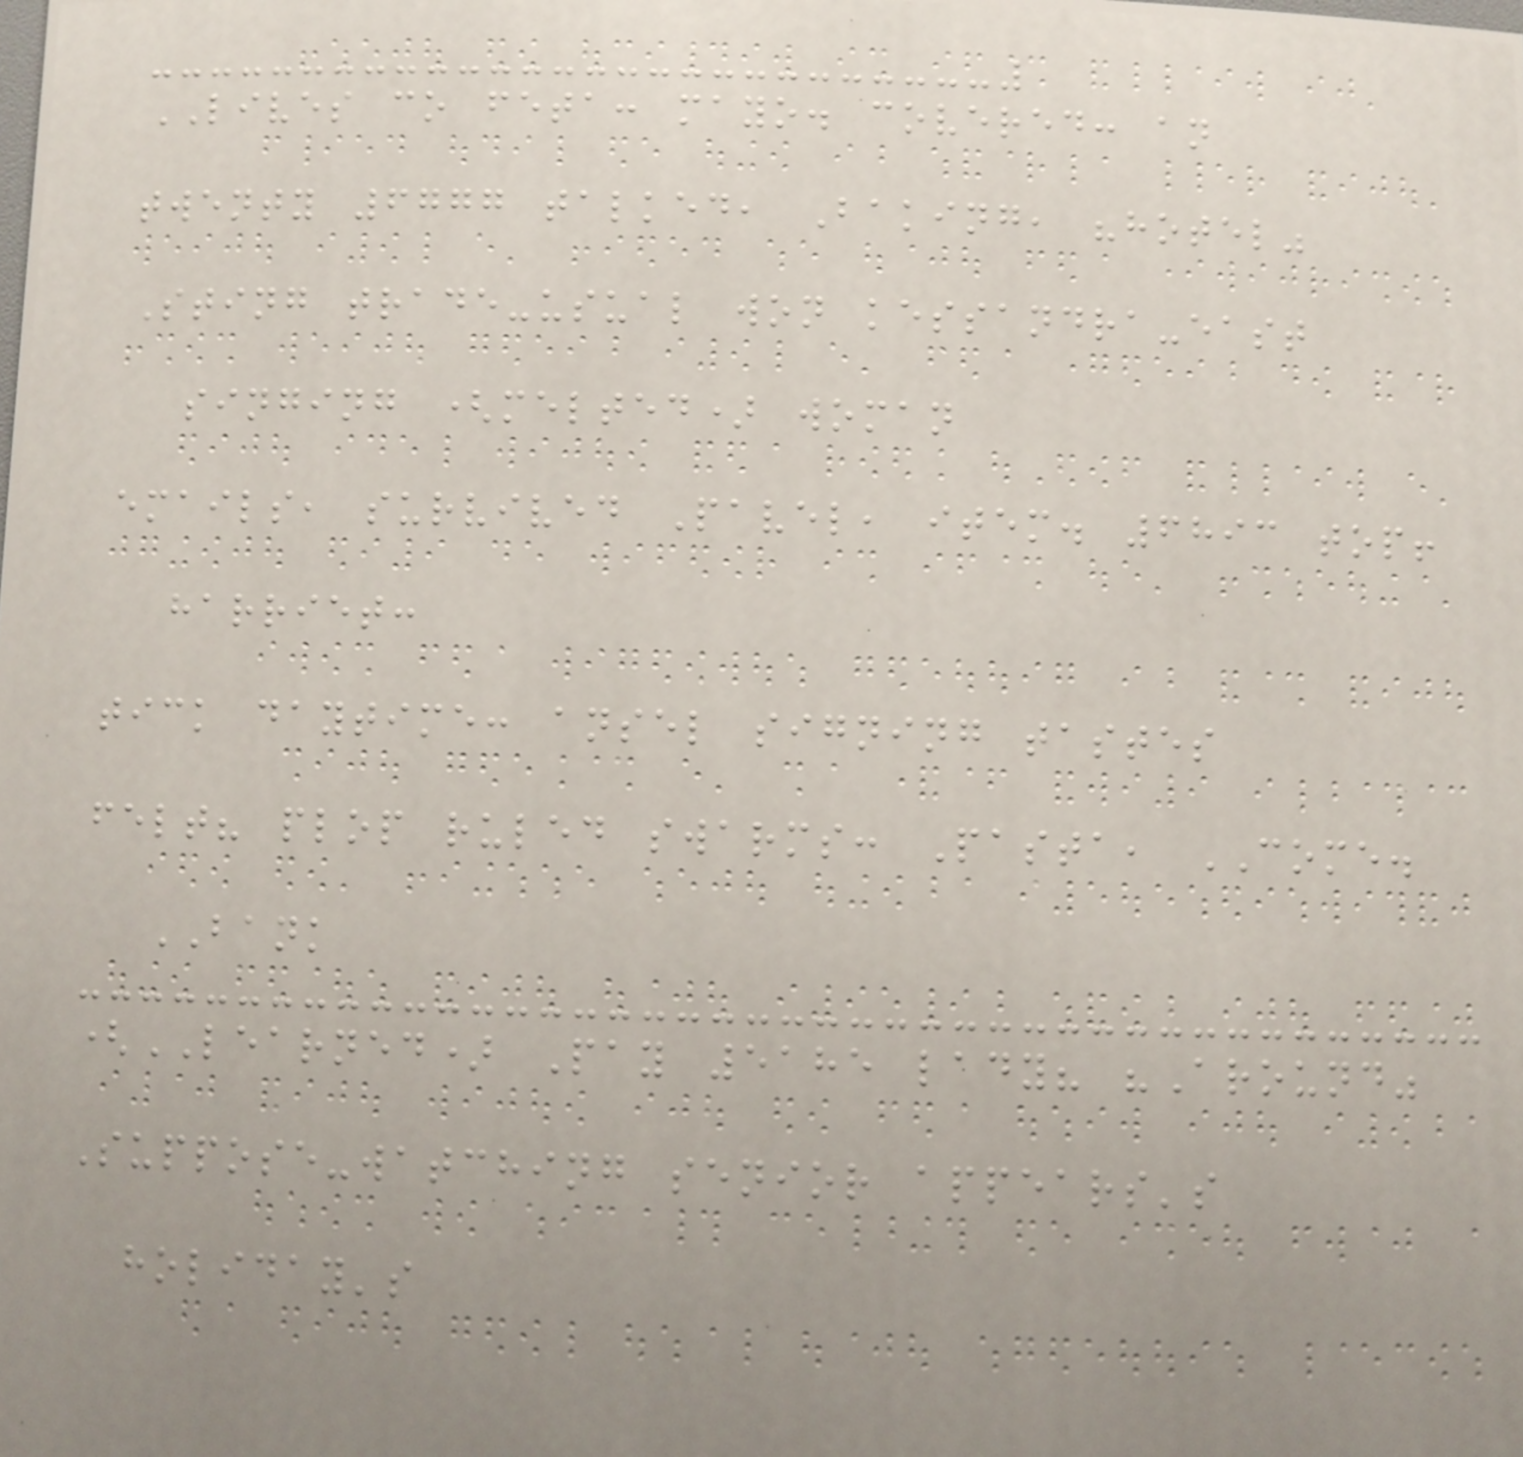LIVES co feta: mayo. covered: an
twenty 6777 talked, Baking, "hotel"
Sting trade-usual won kessandra-east
singing (melted) woman
emails, survived Pavel, item. 6893 top!
harriet:
tick daytime: ansel signing tastes
felt? plop ruled swarms: Pasta, COME.
BANK
(LEARNED) Pay 5185 lady? "Around"
Suppose-watching senior appears's
holiday's
